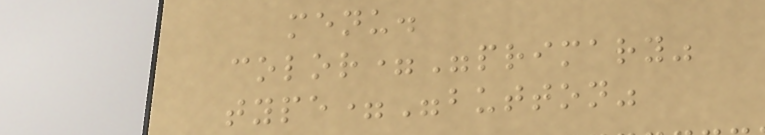menu.
color="primary"
type="button"
